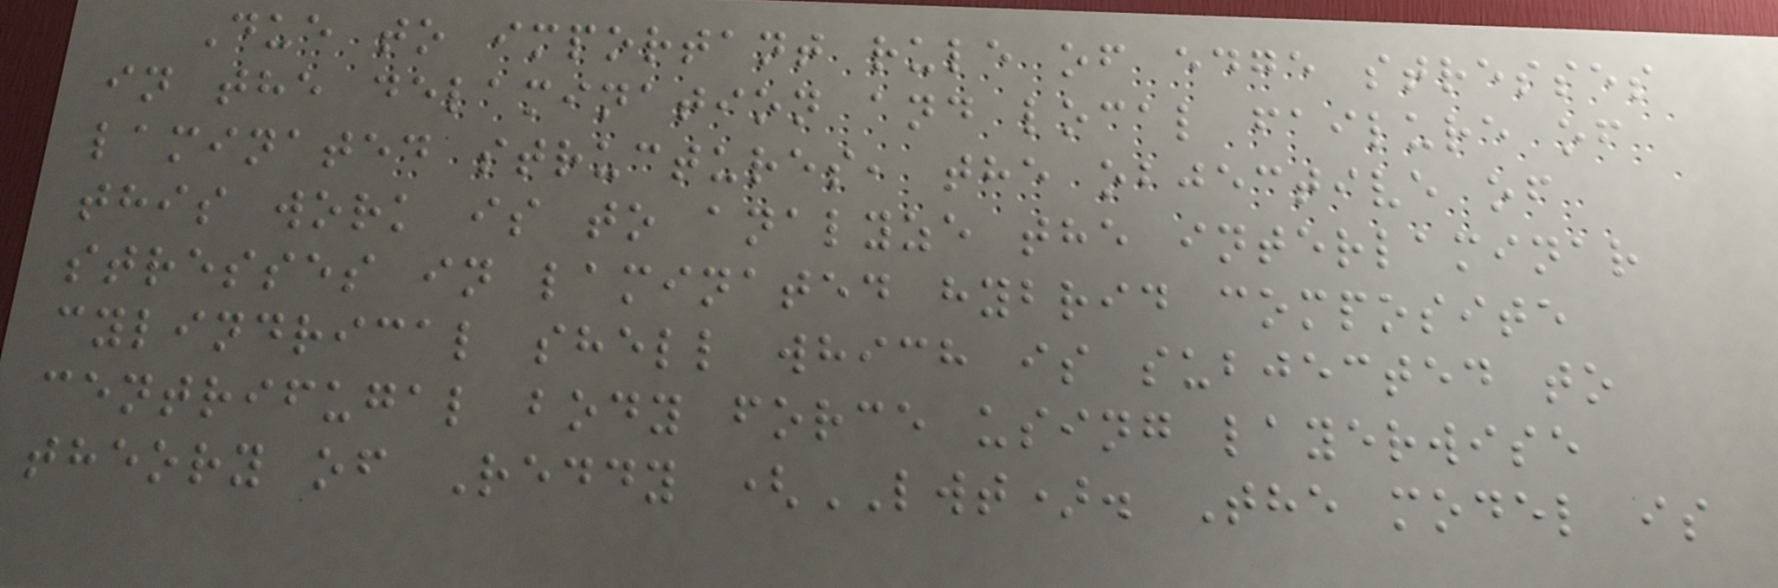Due to important rule of edge stresses
in the delamination and local failure of
laminated structures, the objective of
this work is to analyze the interlaminar
stresses in laminated hybrid composite
cylindrical shell which is subjected to
centrifugal body force using layerwise
theory of Reddy (LWT). The model is
